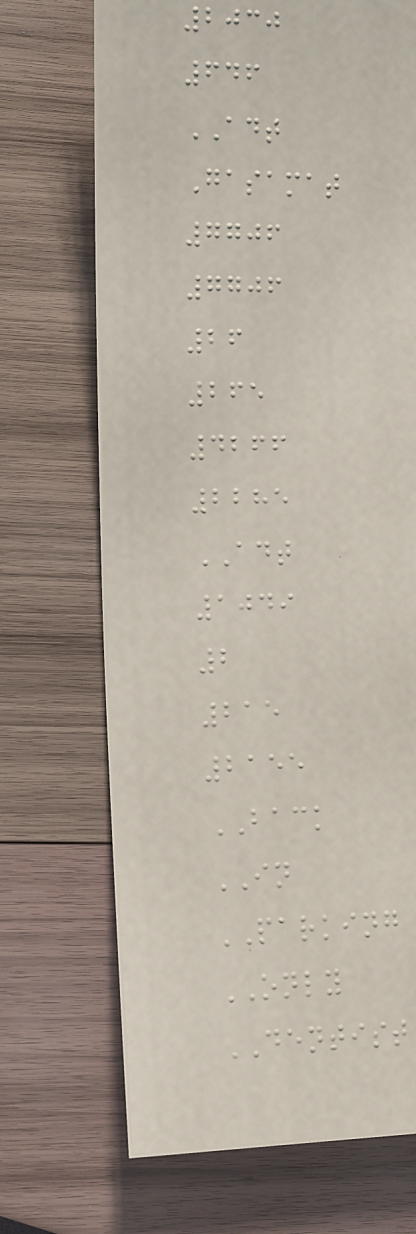2030
646
ADT
Gasamat
7706
7706
26
265
4266
2285
ADT
1049
2
215
2155
BACK
IN
PARKING
ONLY
DENTIST
